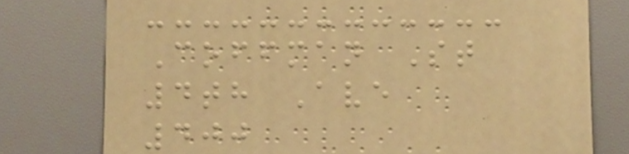Coffman St
4th Ave
400
